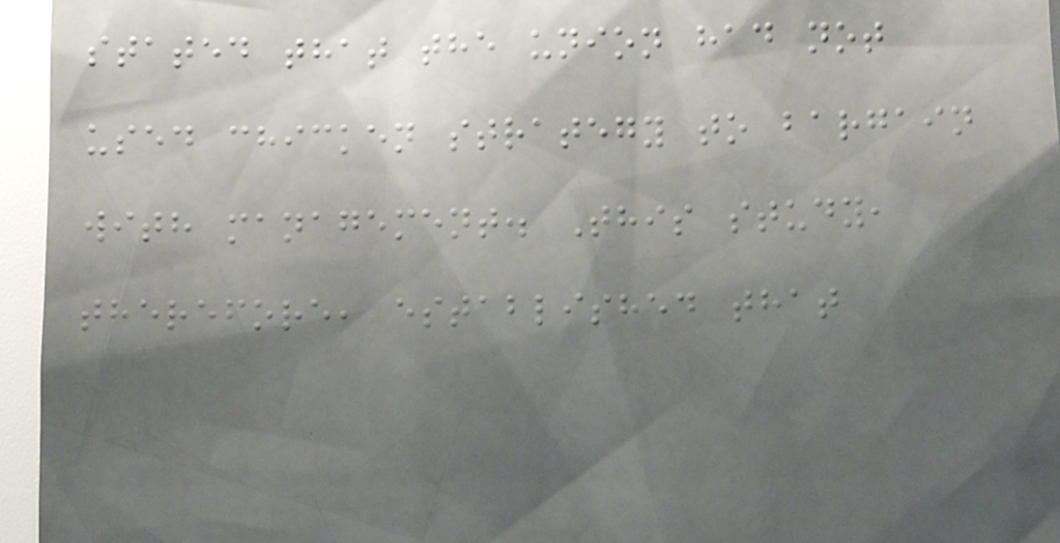stated that the union had not
used chicken strategy to bargain
with management. This study,
therefore, established that
